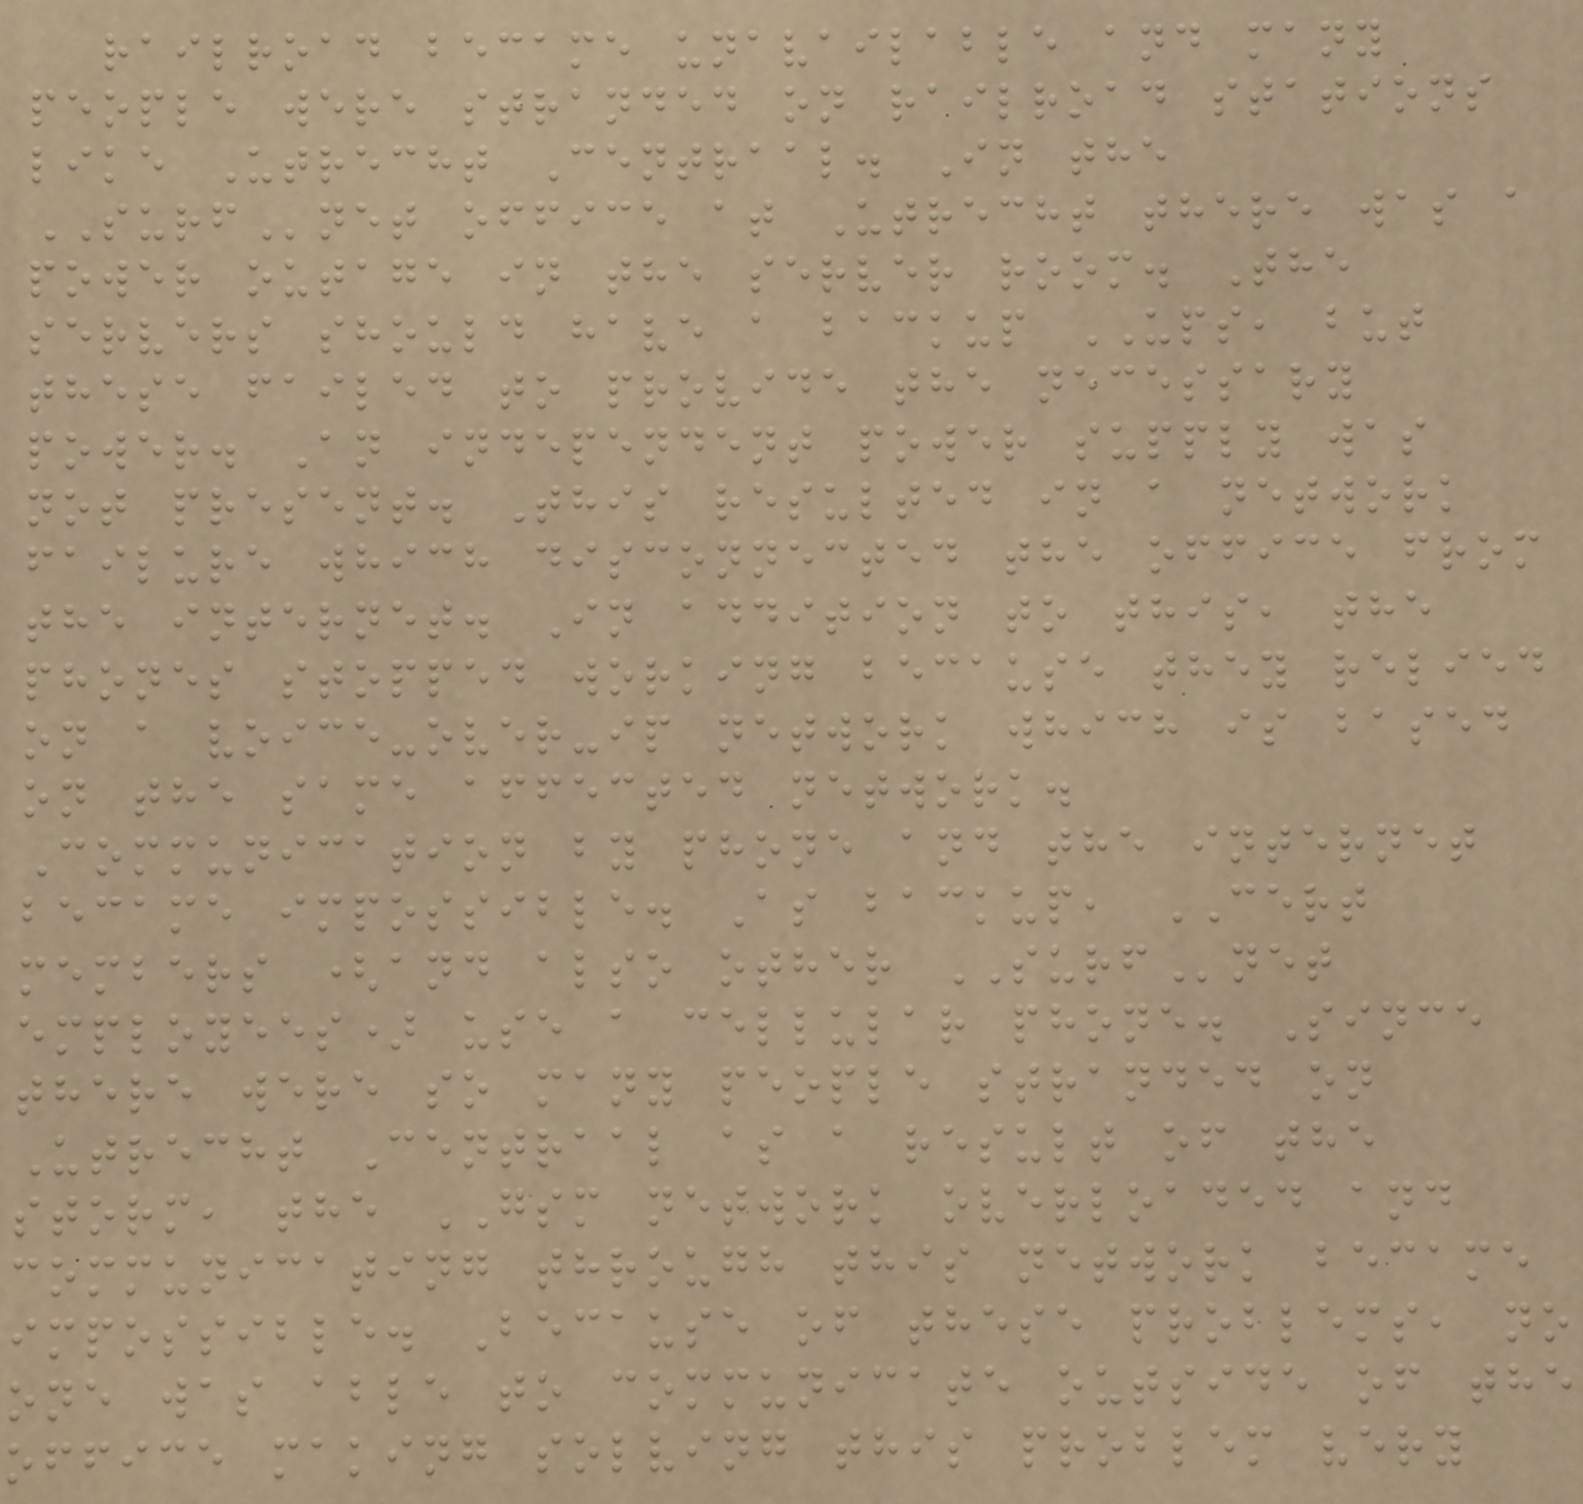railroad became unavailable and many
people were stranded on railroad stations
like Utrecht Centraal. In the
SURFnet office at Utrecht there was a
power outage in the server room. The
servers should have a backup UPS, but
these failed to provide the necessary
power. An independent power supply was
not present. This resulted in a network
failure which disconnected the office from
the internet. In addition to this, the
phones stopped working because they relied
on a voice-over-ip network which is based
on the same affected network.
Communication by phone and the internet
became impossible. As backup, CERT
members (and also other SURFnet
employees) use a cellular phone. Since
there were so many people stranded on
Utrecht Centraal as a result of the
storm, the GSM network overloaded and
communicating through this network became
impossible. Because of these problems, no
one was able to communicate outside of the
office making solving this problem very
